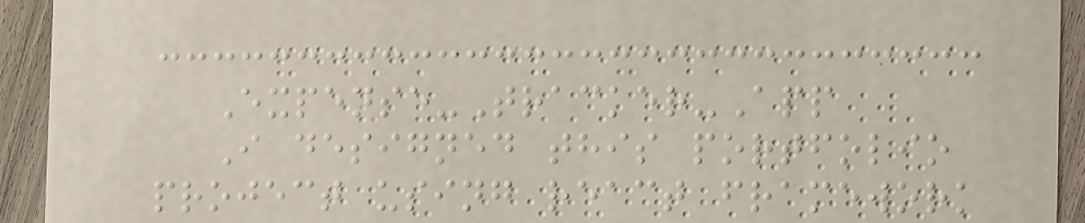Expense-Tracker-App
I designed this portfolio
project using react framework
